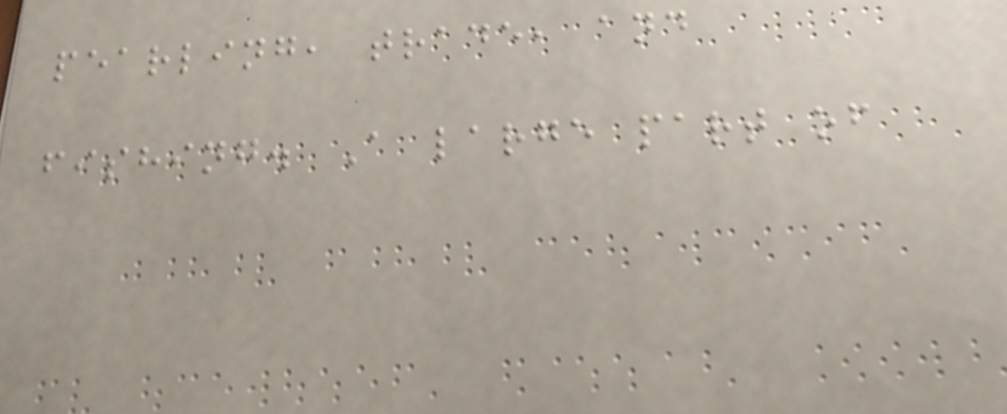pearling, trade, and
fishing. A large part of
